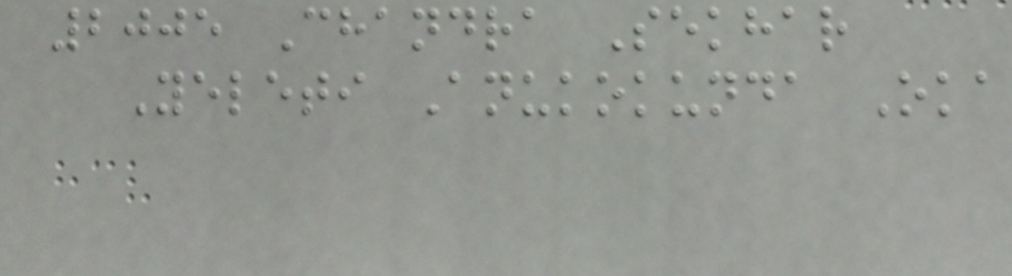2005 Chandra Sekhar
Yeleti Anukokunda Oka
